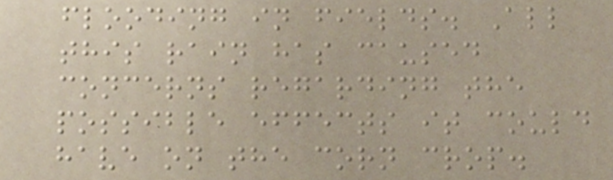flooding in fields. All
this rain has caused
concerns regarding the
possible effects it could
have on the corn crop.
